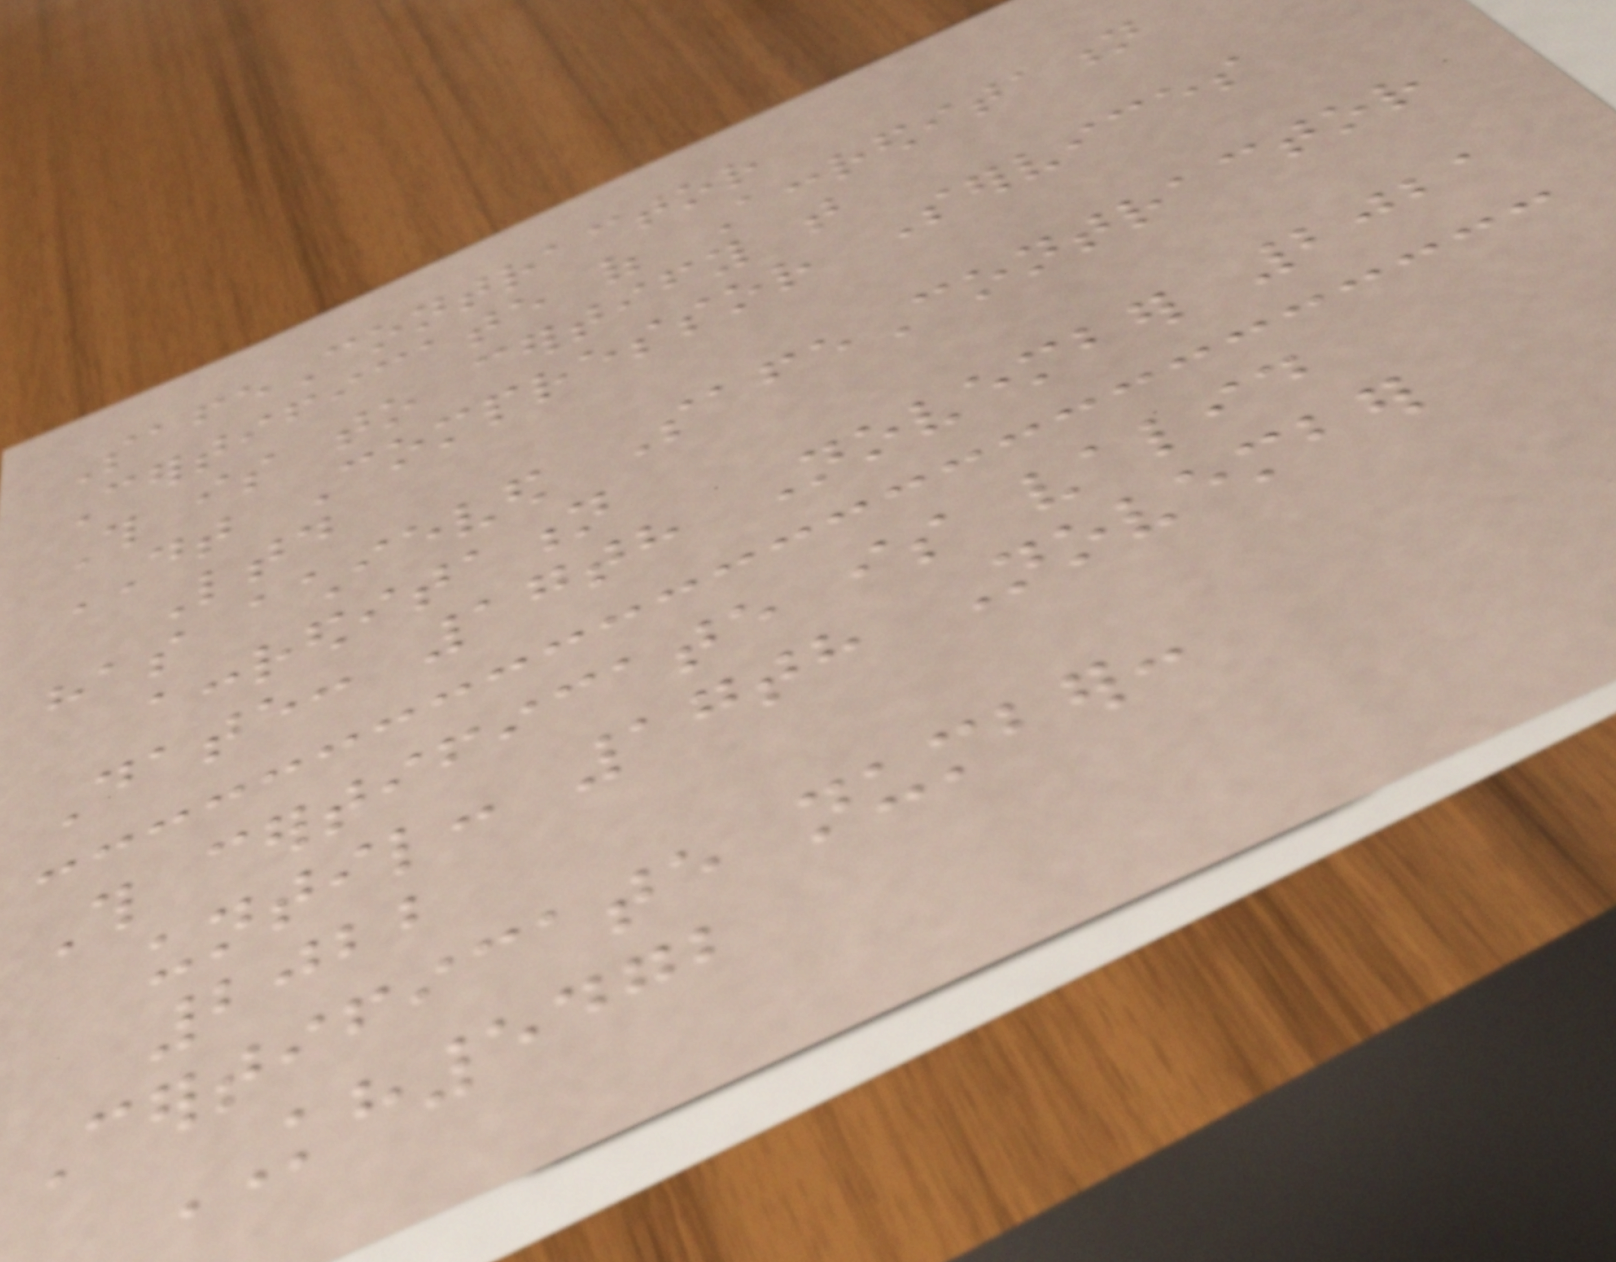SafeContractor
Certificate of Accreditation
This is to certify that
DT Compressor Services
Ltd
has achieved SafeContractor
accreditation
Date: 17th November 2021
This certificate is valid
until: 17th November
2022
Certificate number:
KH5472
